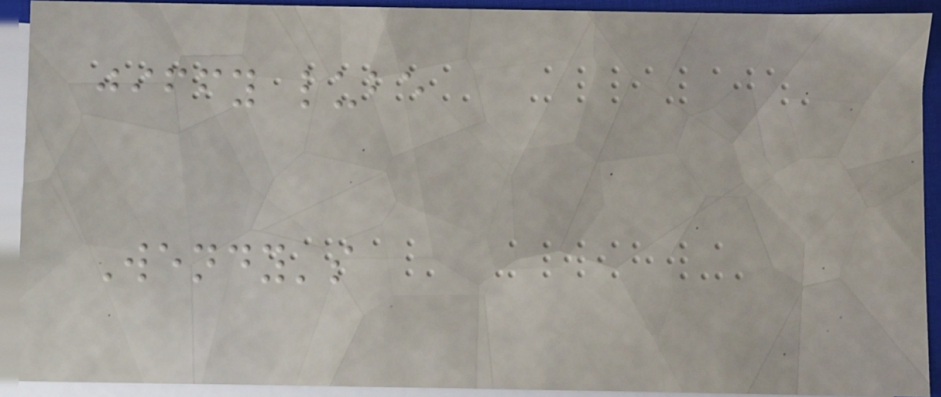jiffy lube
Wendy's
